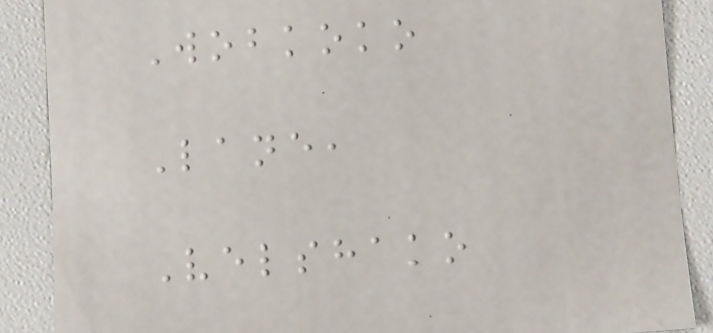Wobkoko
Lane,
Velshako
